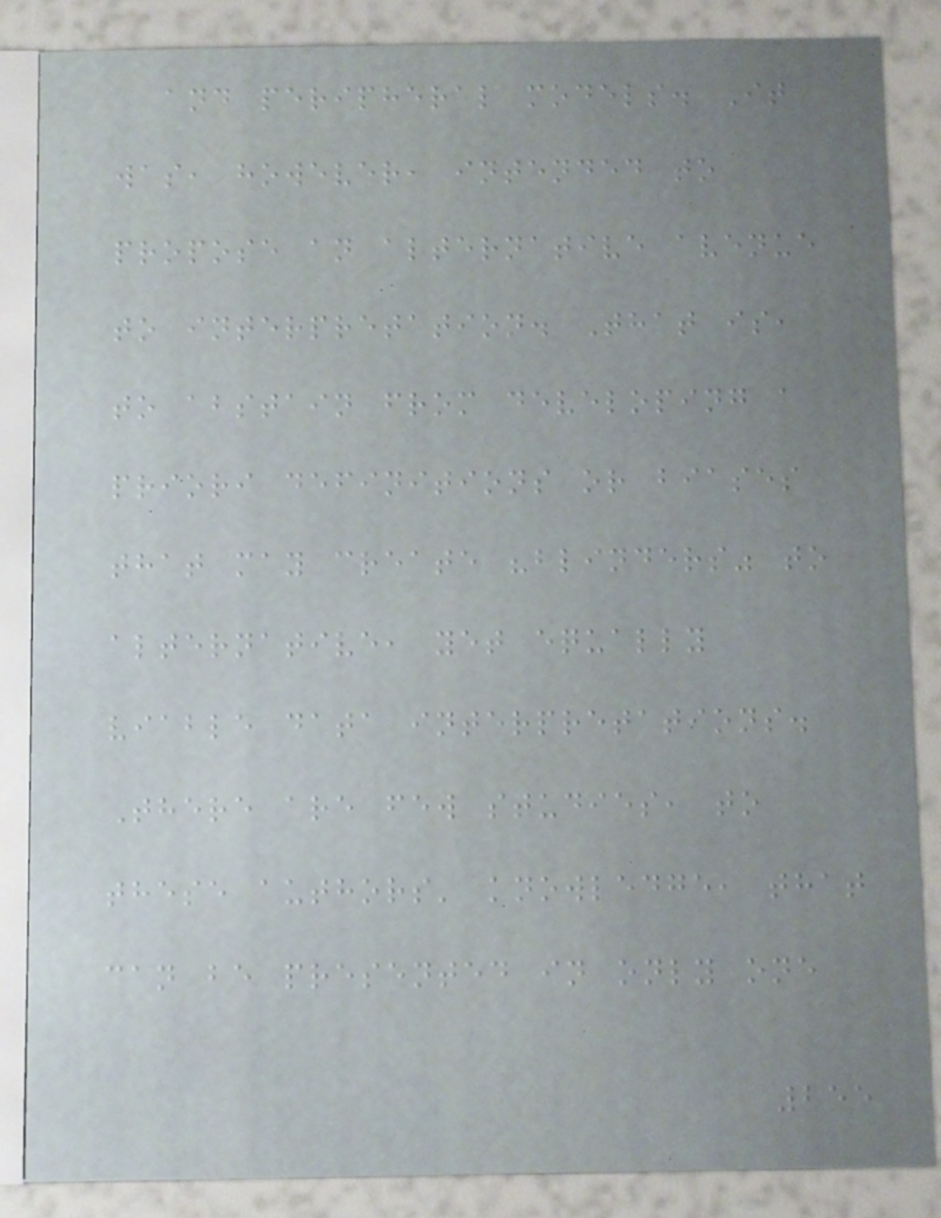and peripheral models. It
was, however, intended to
propose an alternative avenue
to interpretation. That is,
to abstain from developing a
priori definitions or biases
that may create "blinders" to
alternative, yet equally
viable data interpretations.
There are few studies, to
these authors' knowledge, that
can be presented in only one
255
